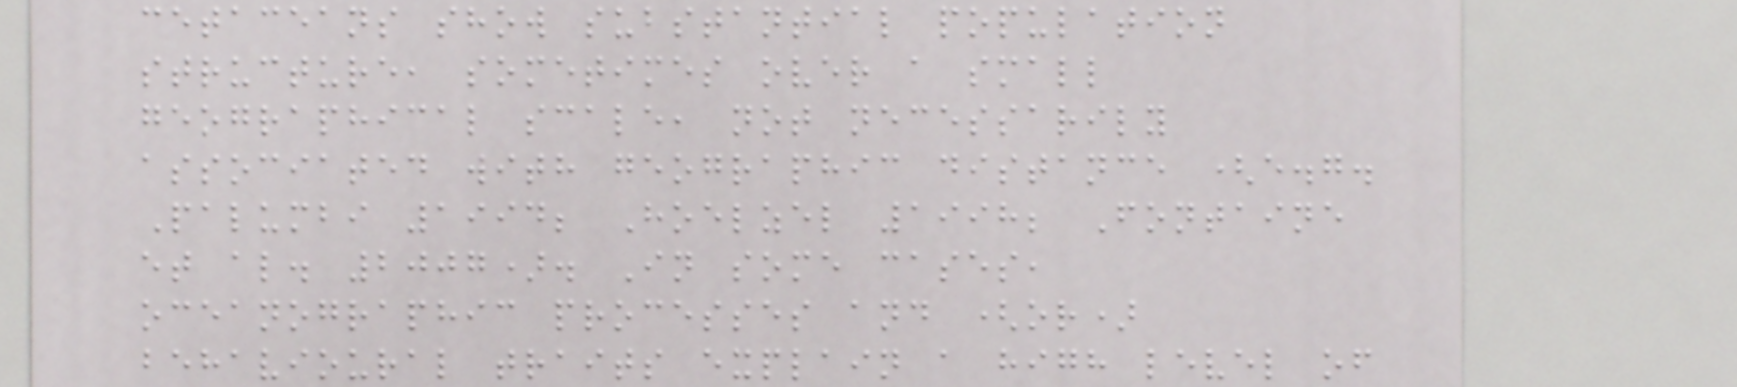cetaceans show substantial population
structure, sometimes over a small
geographical scale, not necessarily
associated with geographic distance (e.g.
Palumbi 1994; Hoelzel 1998; Fontaine
et al. 2007). In some cases,
oceanographic processes and (or)
behavioural traits explain a high level of
